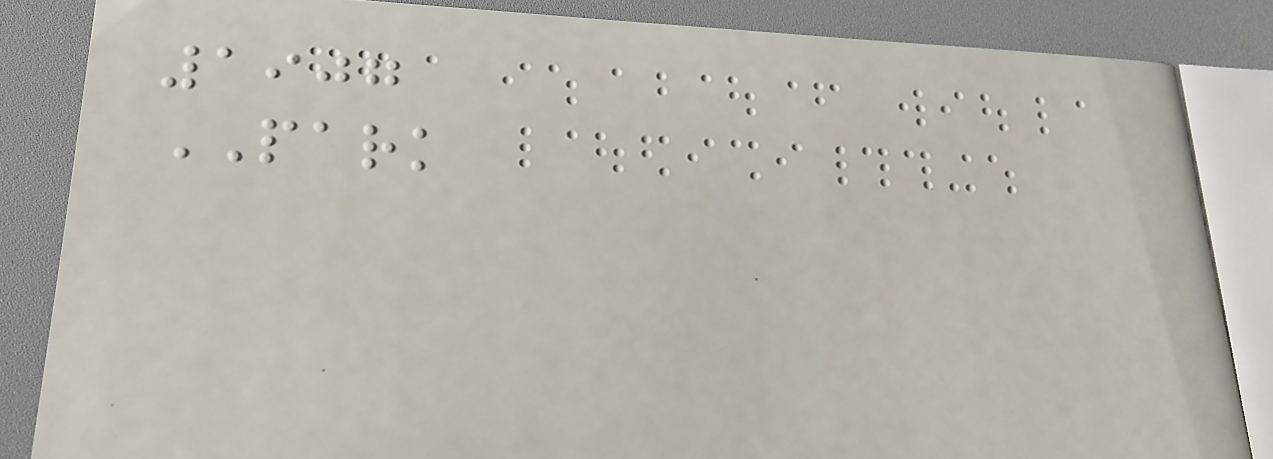1907
PARK
